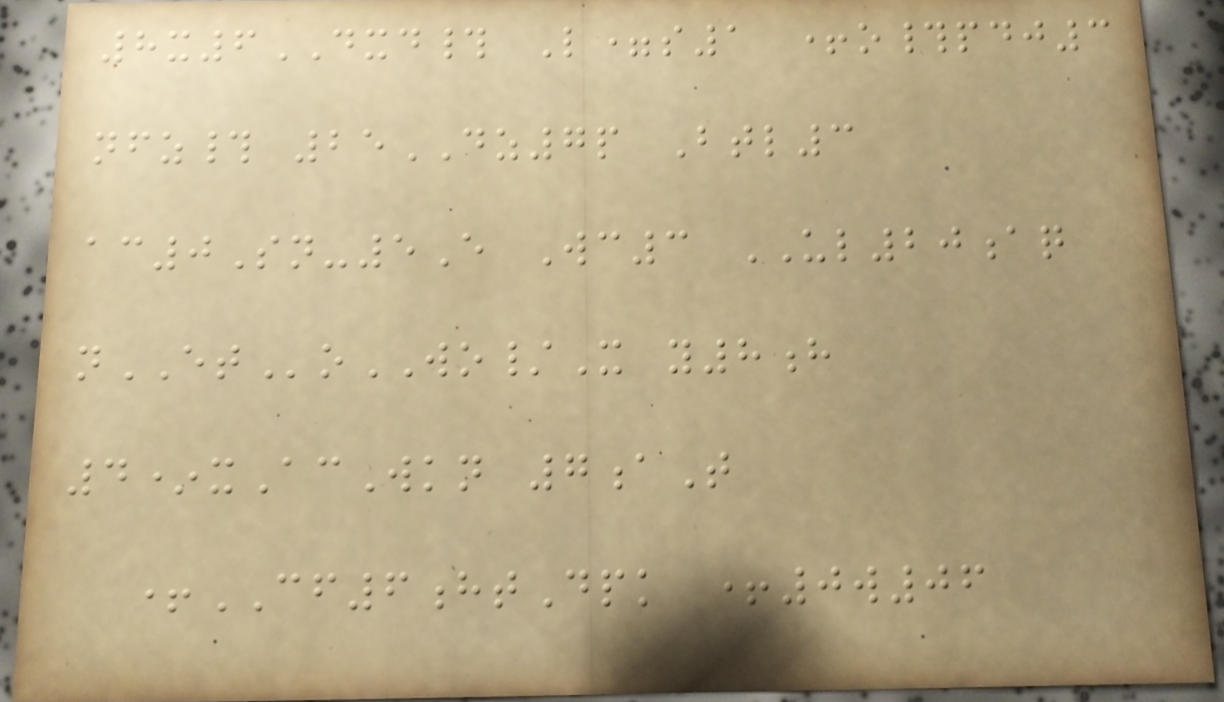8x6DXD# L=s1 +o#pdj3
nfz# 25DZ7p Btl3
ac0Sn-5E Wc3 UL20aq
nEToWO/X y8h
4*xAcWkn 7aT
+CF6htDpk +0w06
